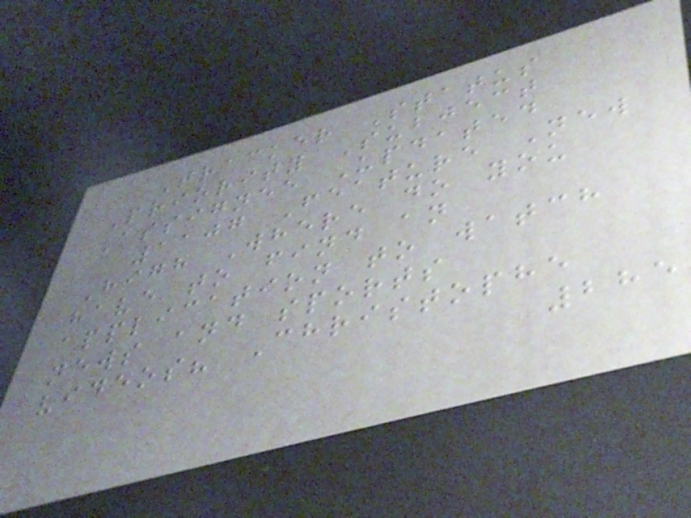Tracker Status
Priority Subject
Assignee Updated
1107 Feature New
High Where do you
have to find an
application to watch
news and sports
videos? Christophe
285
